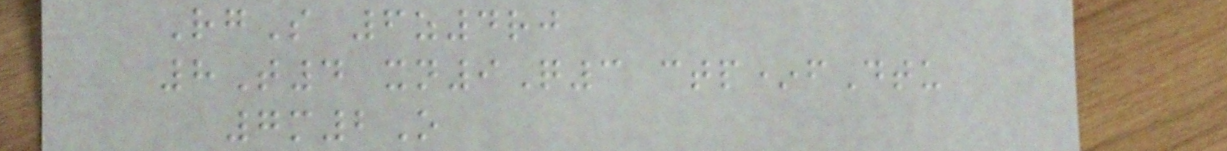RgS 6z4rj
8T4 xn9Q3 ctp*fDtu
7m2O
